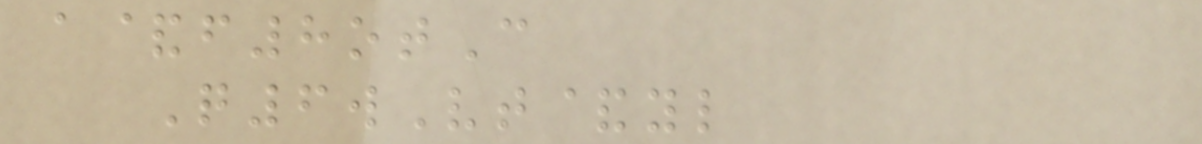a&f8otC
Q6wVt&yl
